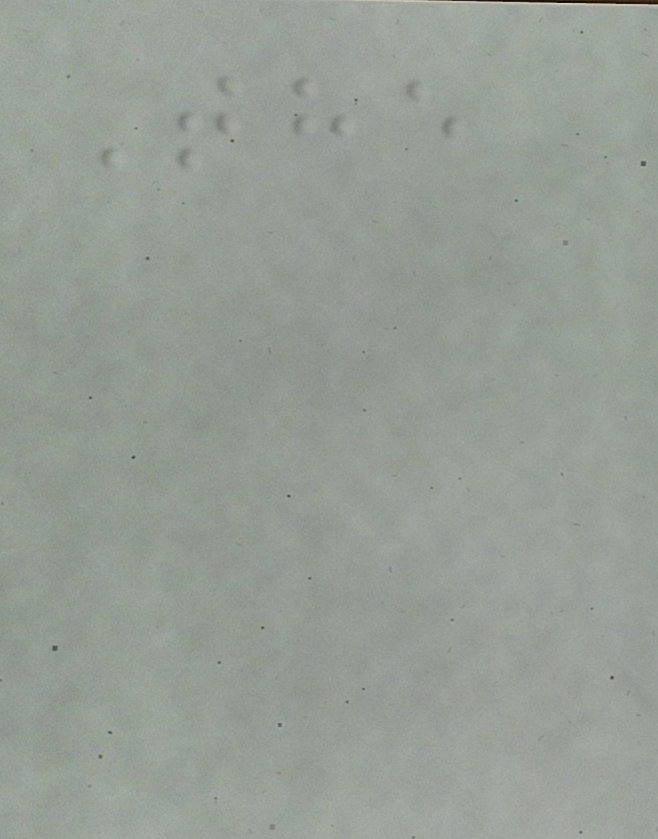The
